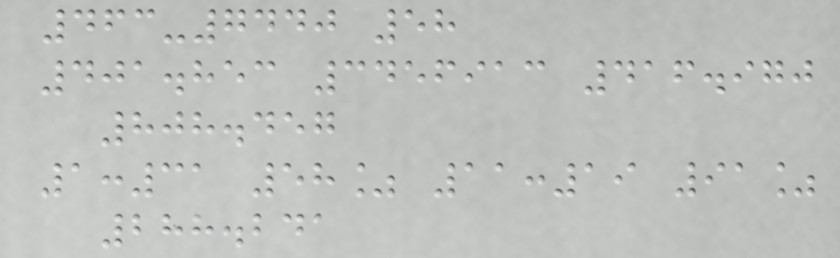463-7440 58
401.853 3456913 416.970
808.457
1:31 58% 11:19 91%
288.241
